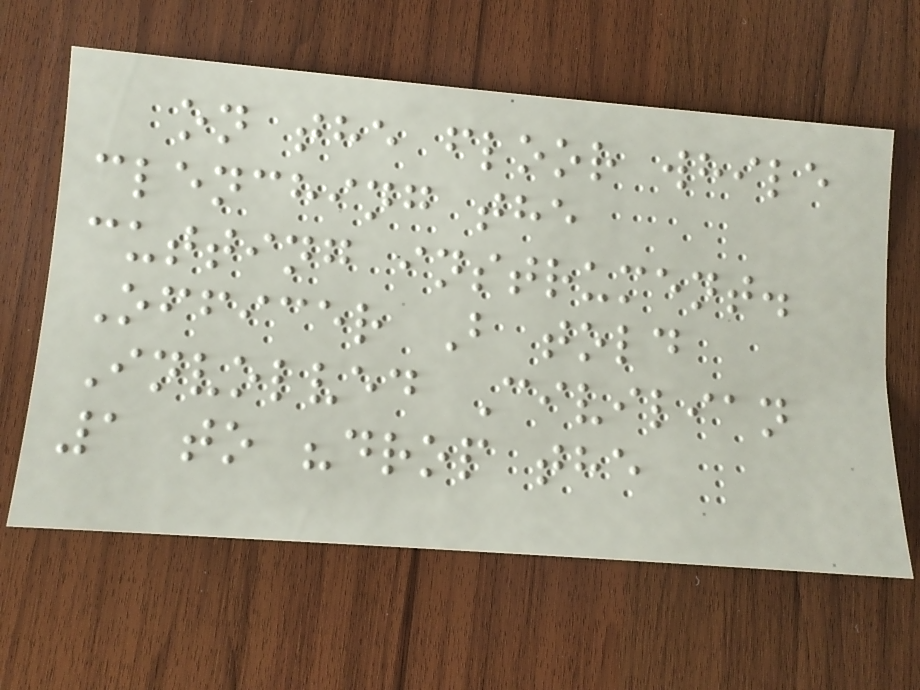on the floor while
clenching the
cutting instrument.
Officer B told
Involved Civilian
1 to "drop the
